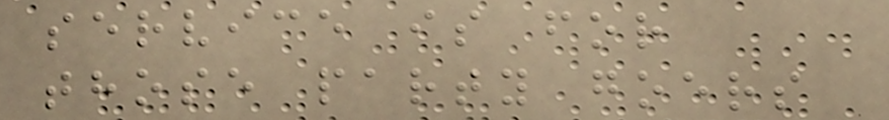service is for
those party goers
